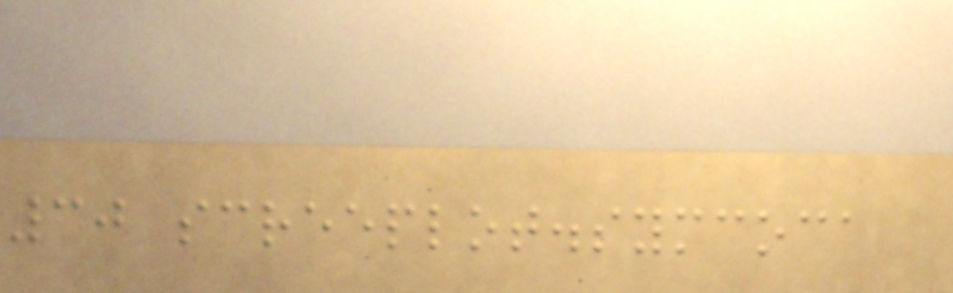30 screeplot.symcoca
